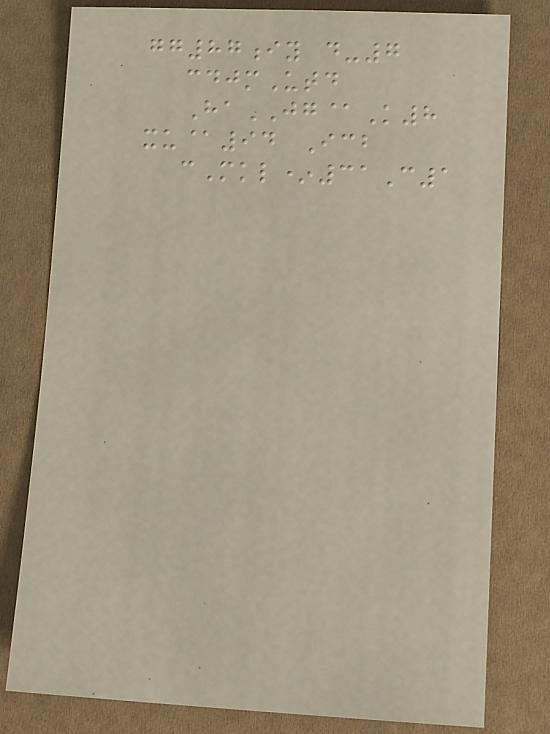gg87iy d-7
cdjmUtd
HaJG@K8
xu@94 Icb
cMkl*31C1
